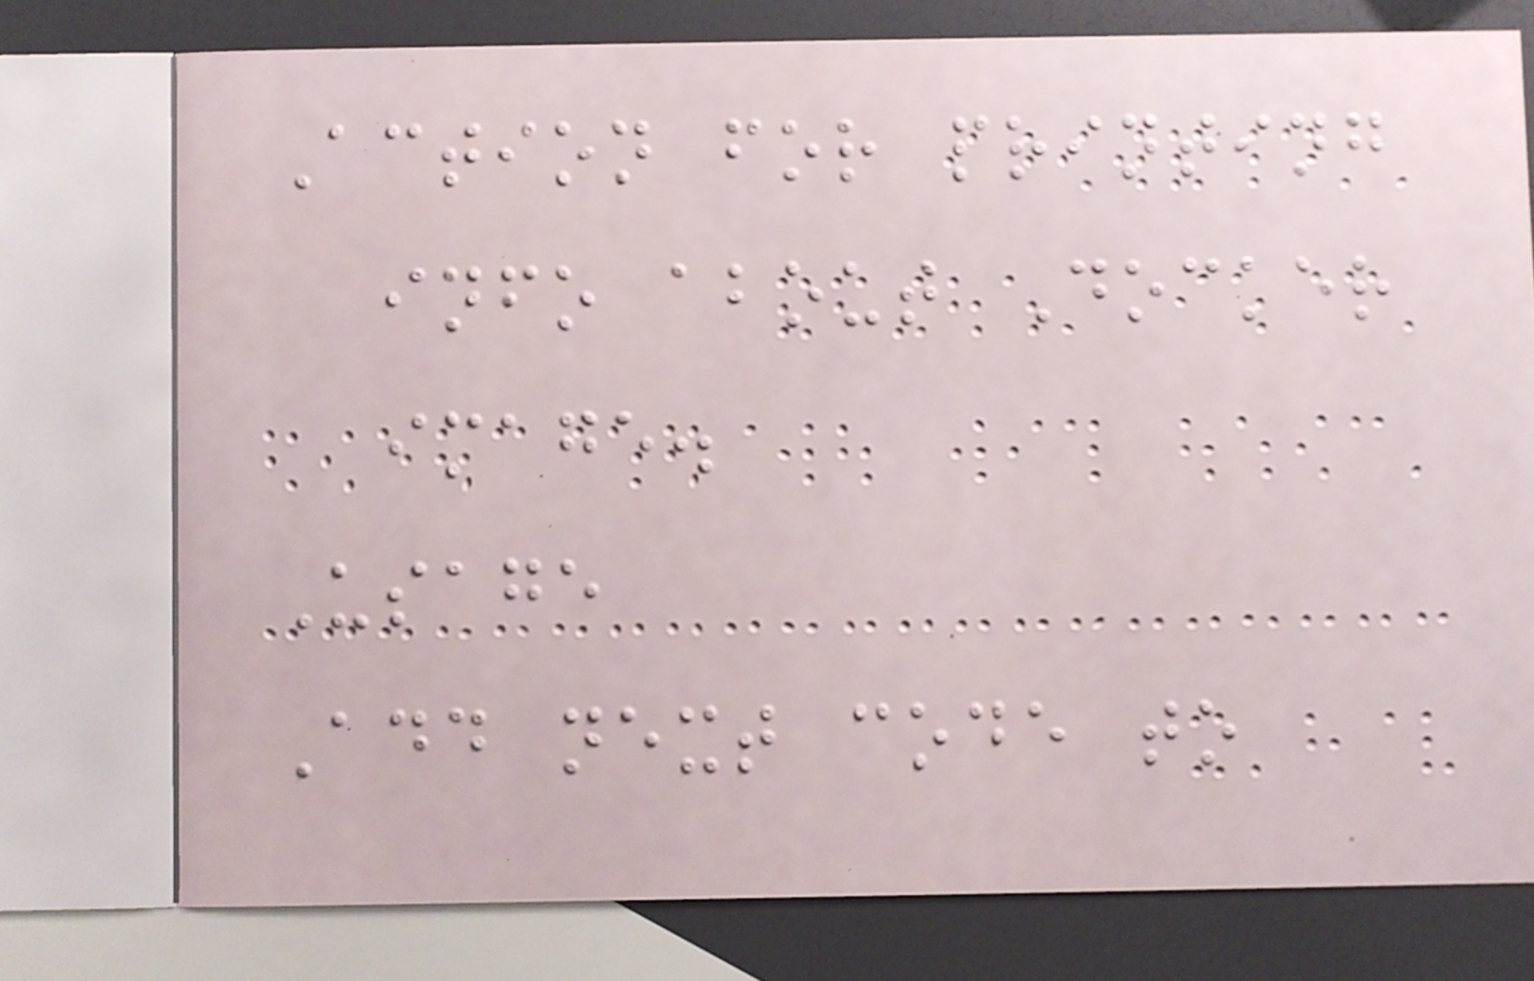Action for printing
info about Docker
image.
Usage
Add next code to
